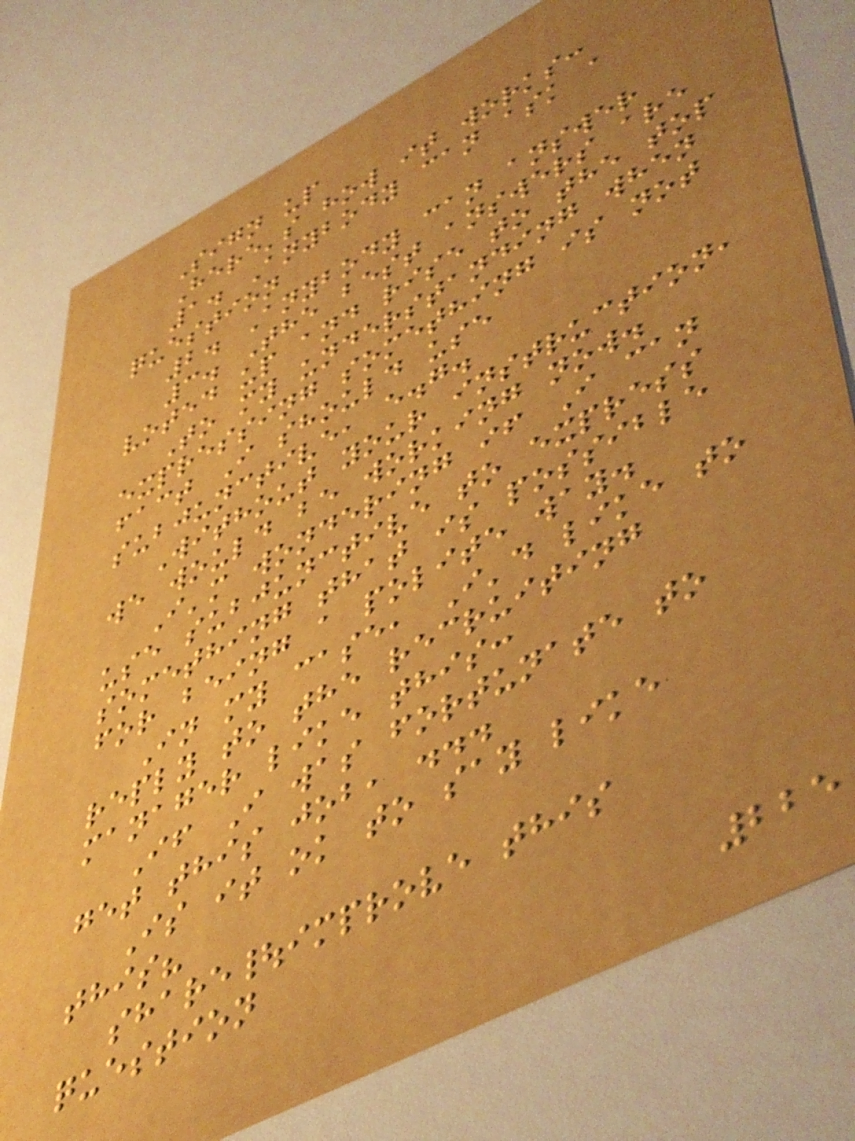Sign up
Here's how it works:
1. Anybody can ask a
question
2. Anybody can answer
3. The best answers are
voted up and rise to the top
To my understanding when
expressing something is not
fact I should use
subjunctive, e.g.
Without your instruction,
we would be working now.
I'm wondering if I can
use subjunctive to express
something that is possible
for being a polite way.
In my case, I'd like to
reply to the recruiting
manager like this:
If I was fortunate to
get this job, ...
Is it ok to say like
this?
share|improve this
question
225
